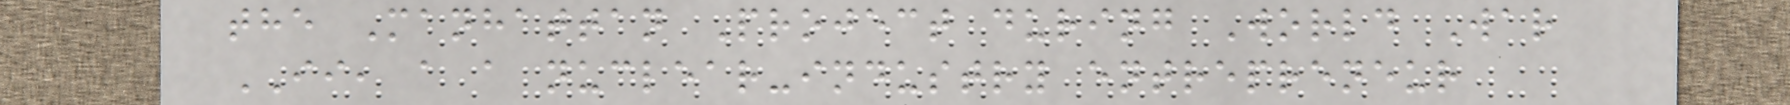the Manhattan Project during World War
II, a a nuclear-industry entrepreneur
